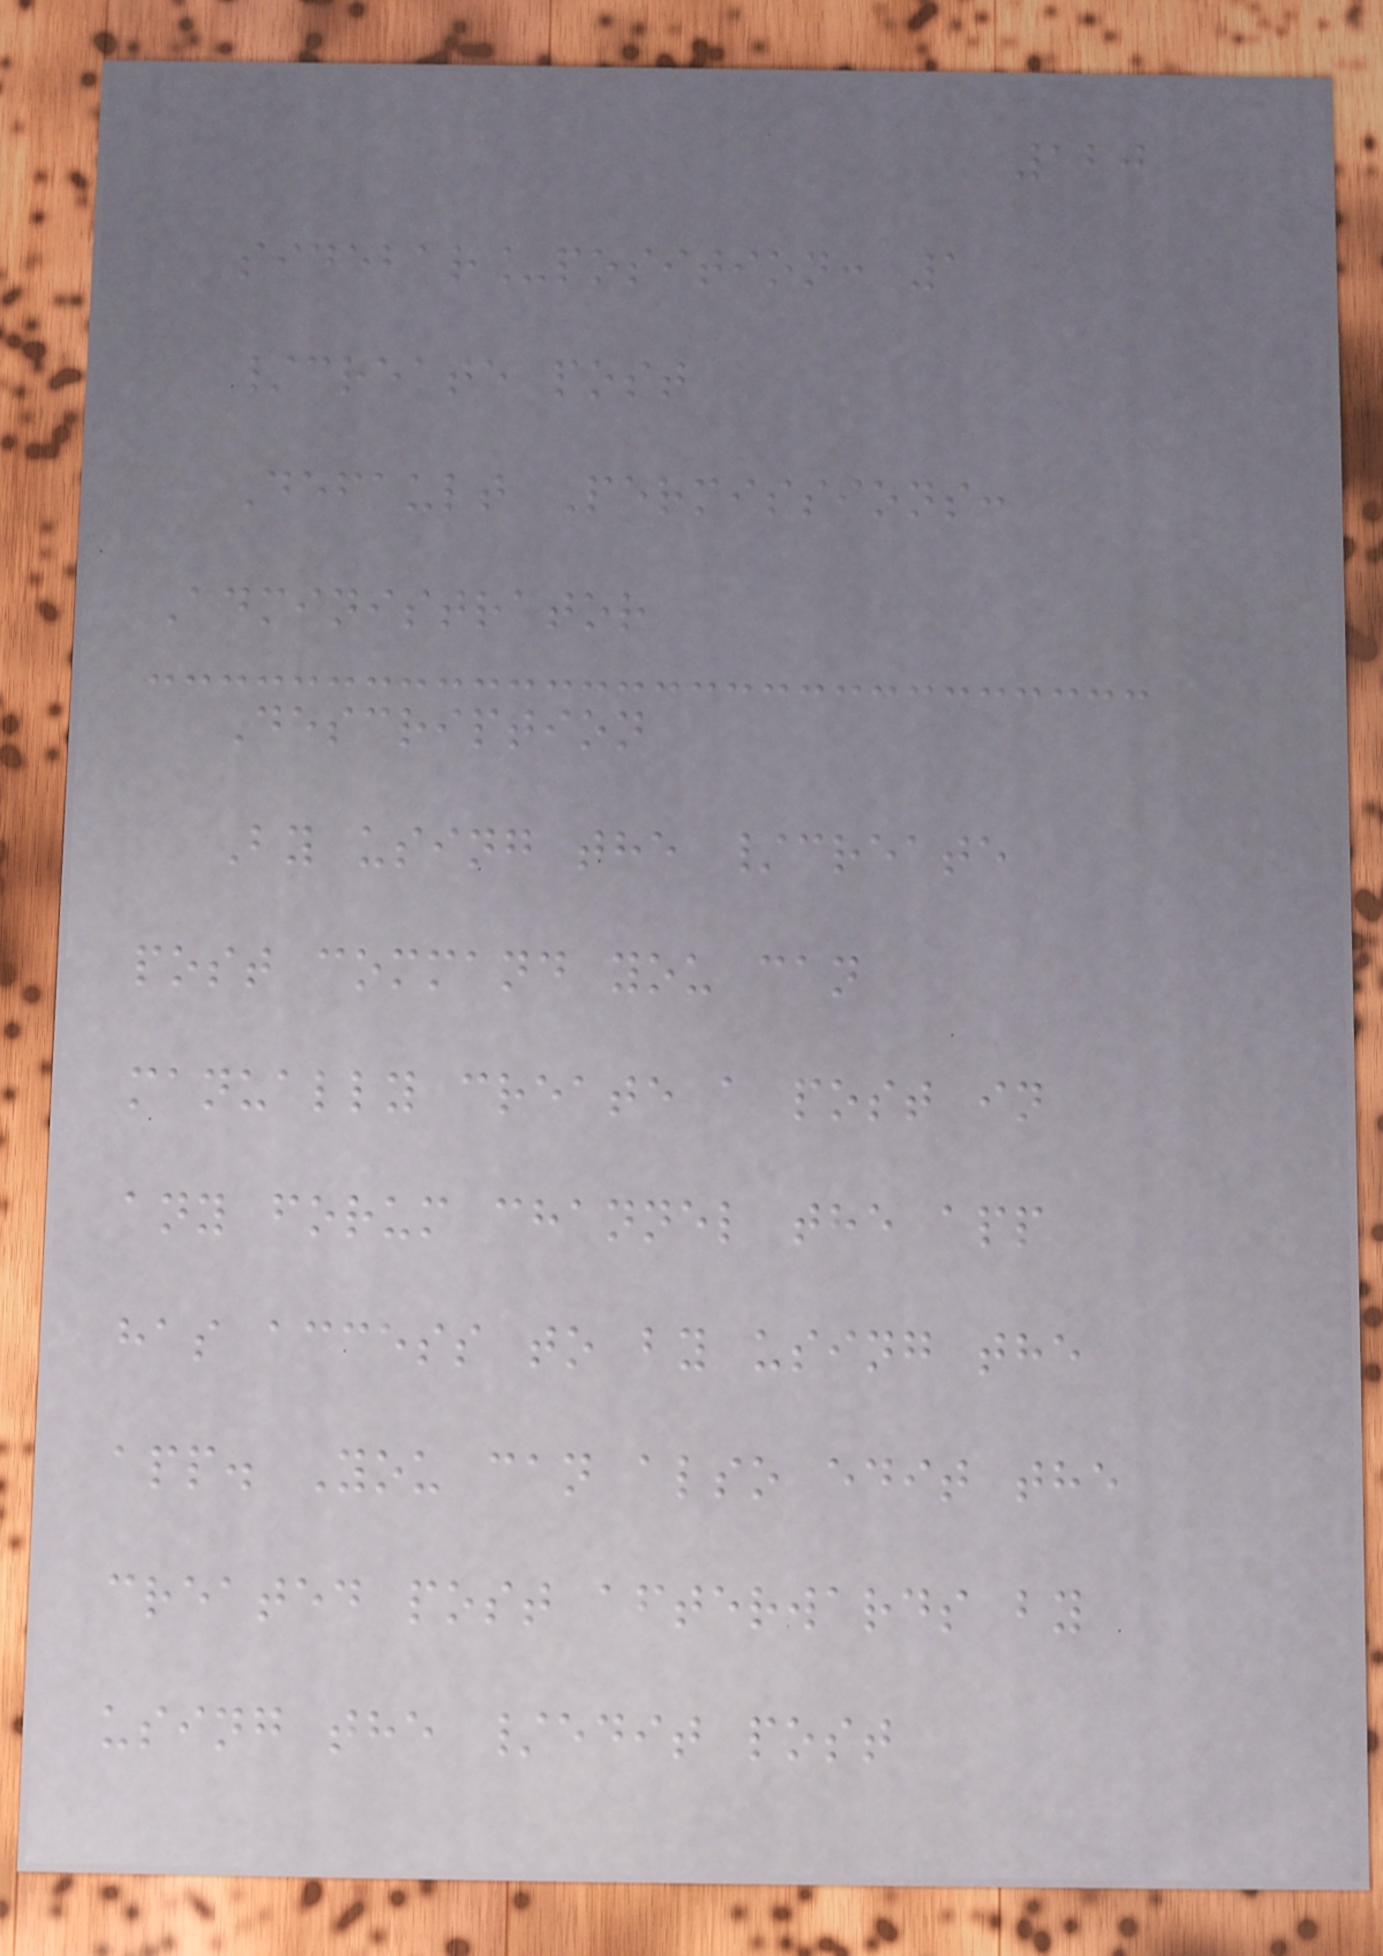120
sidebar_position: 1
/create post
Default Permissions:
Administrator
Description
By using the /create
post command you can
manually create a post in
any forum channel the app
has access to by using the
app. You can also edit the
created post afterwards by
using the /edit post
